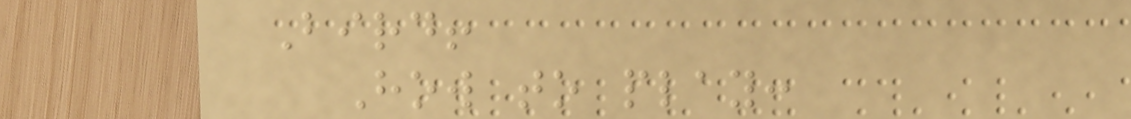Bird!
How to play:
